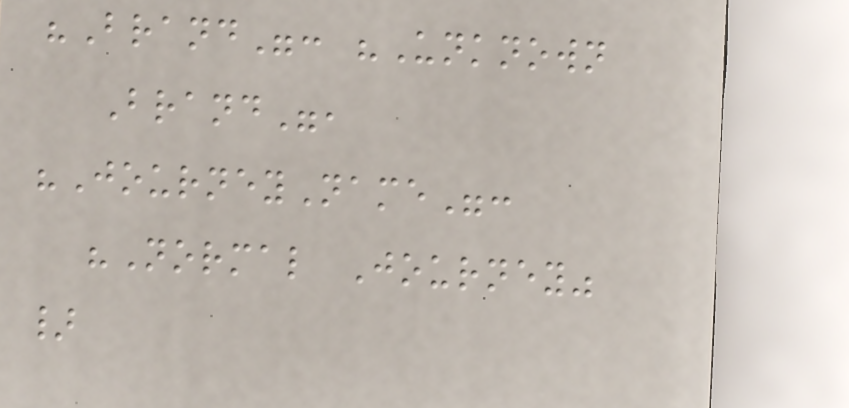"Brand": "Unknown
Brand",
"JourneyName":
"Normal Journey"
}
